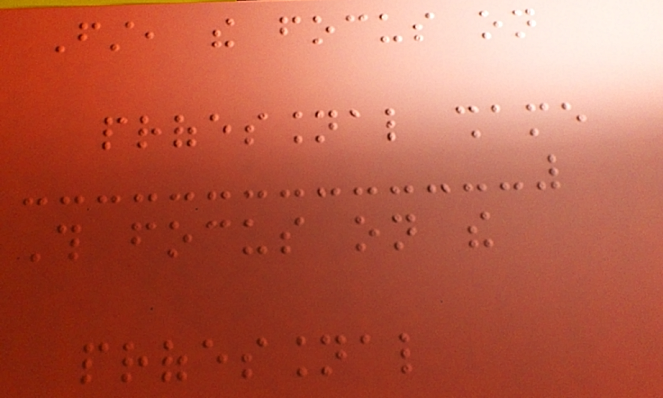First, the focus on
professional shame
This focus on the
professional
